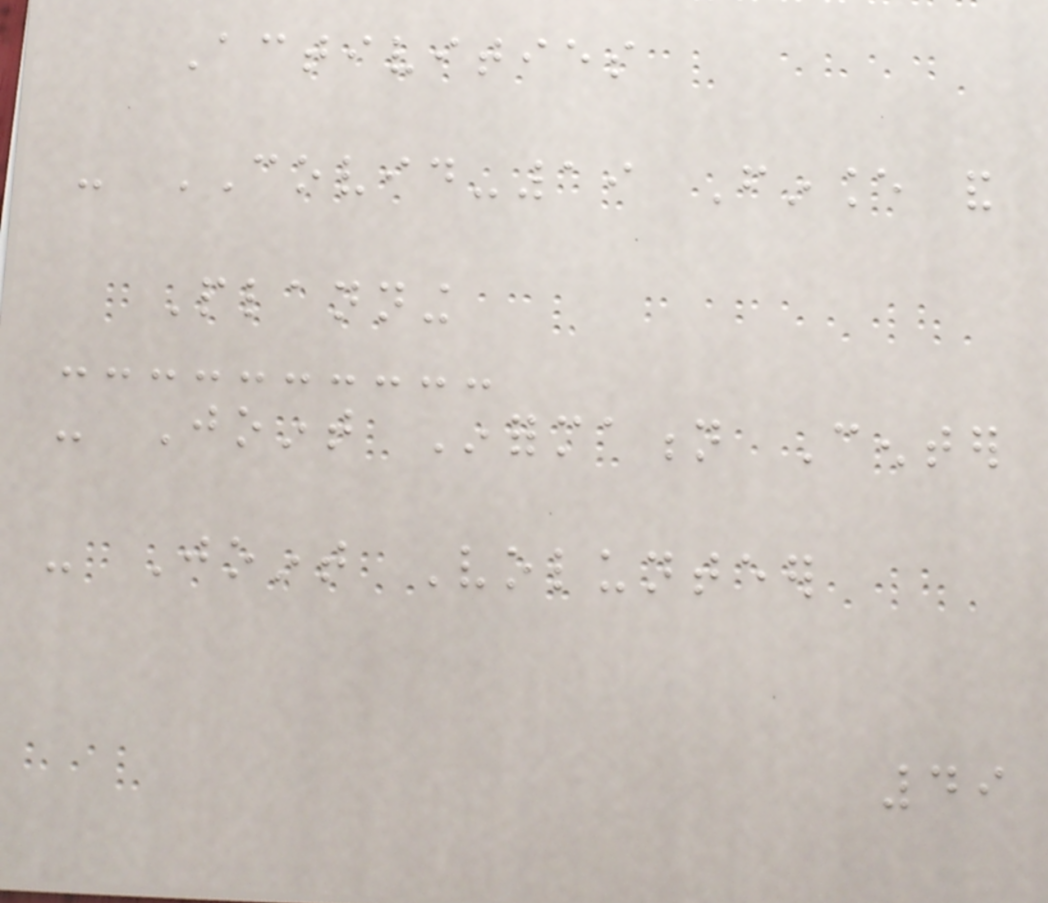Activities
- COVID-19 Finance and
Planning
- Joint Information Center
- Joint Volunteer
49
